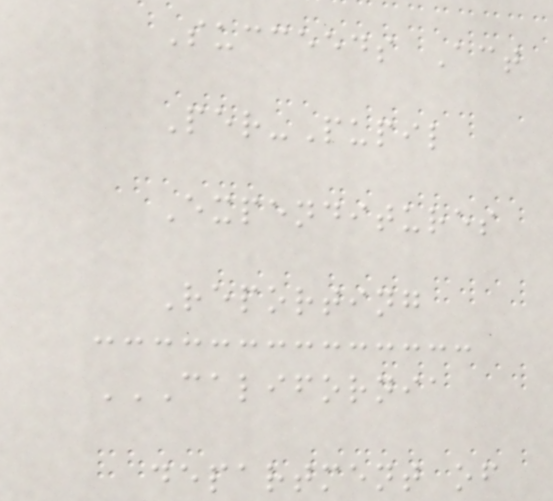Succeeds Act
Per-Pupil
Expenditures
Reporting
CALIFORNIA
DEPARTMENT OF
